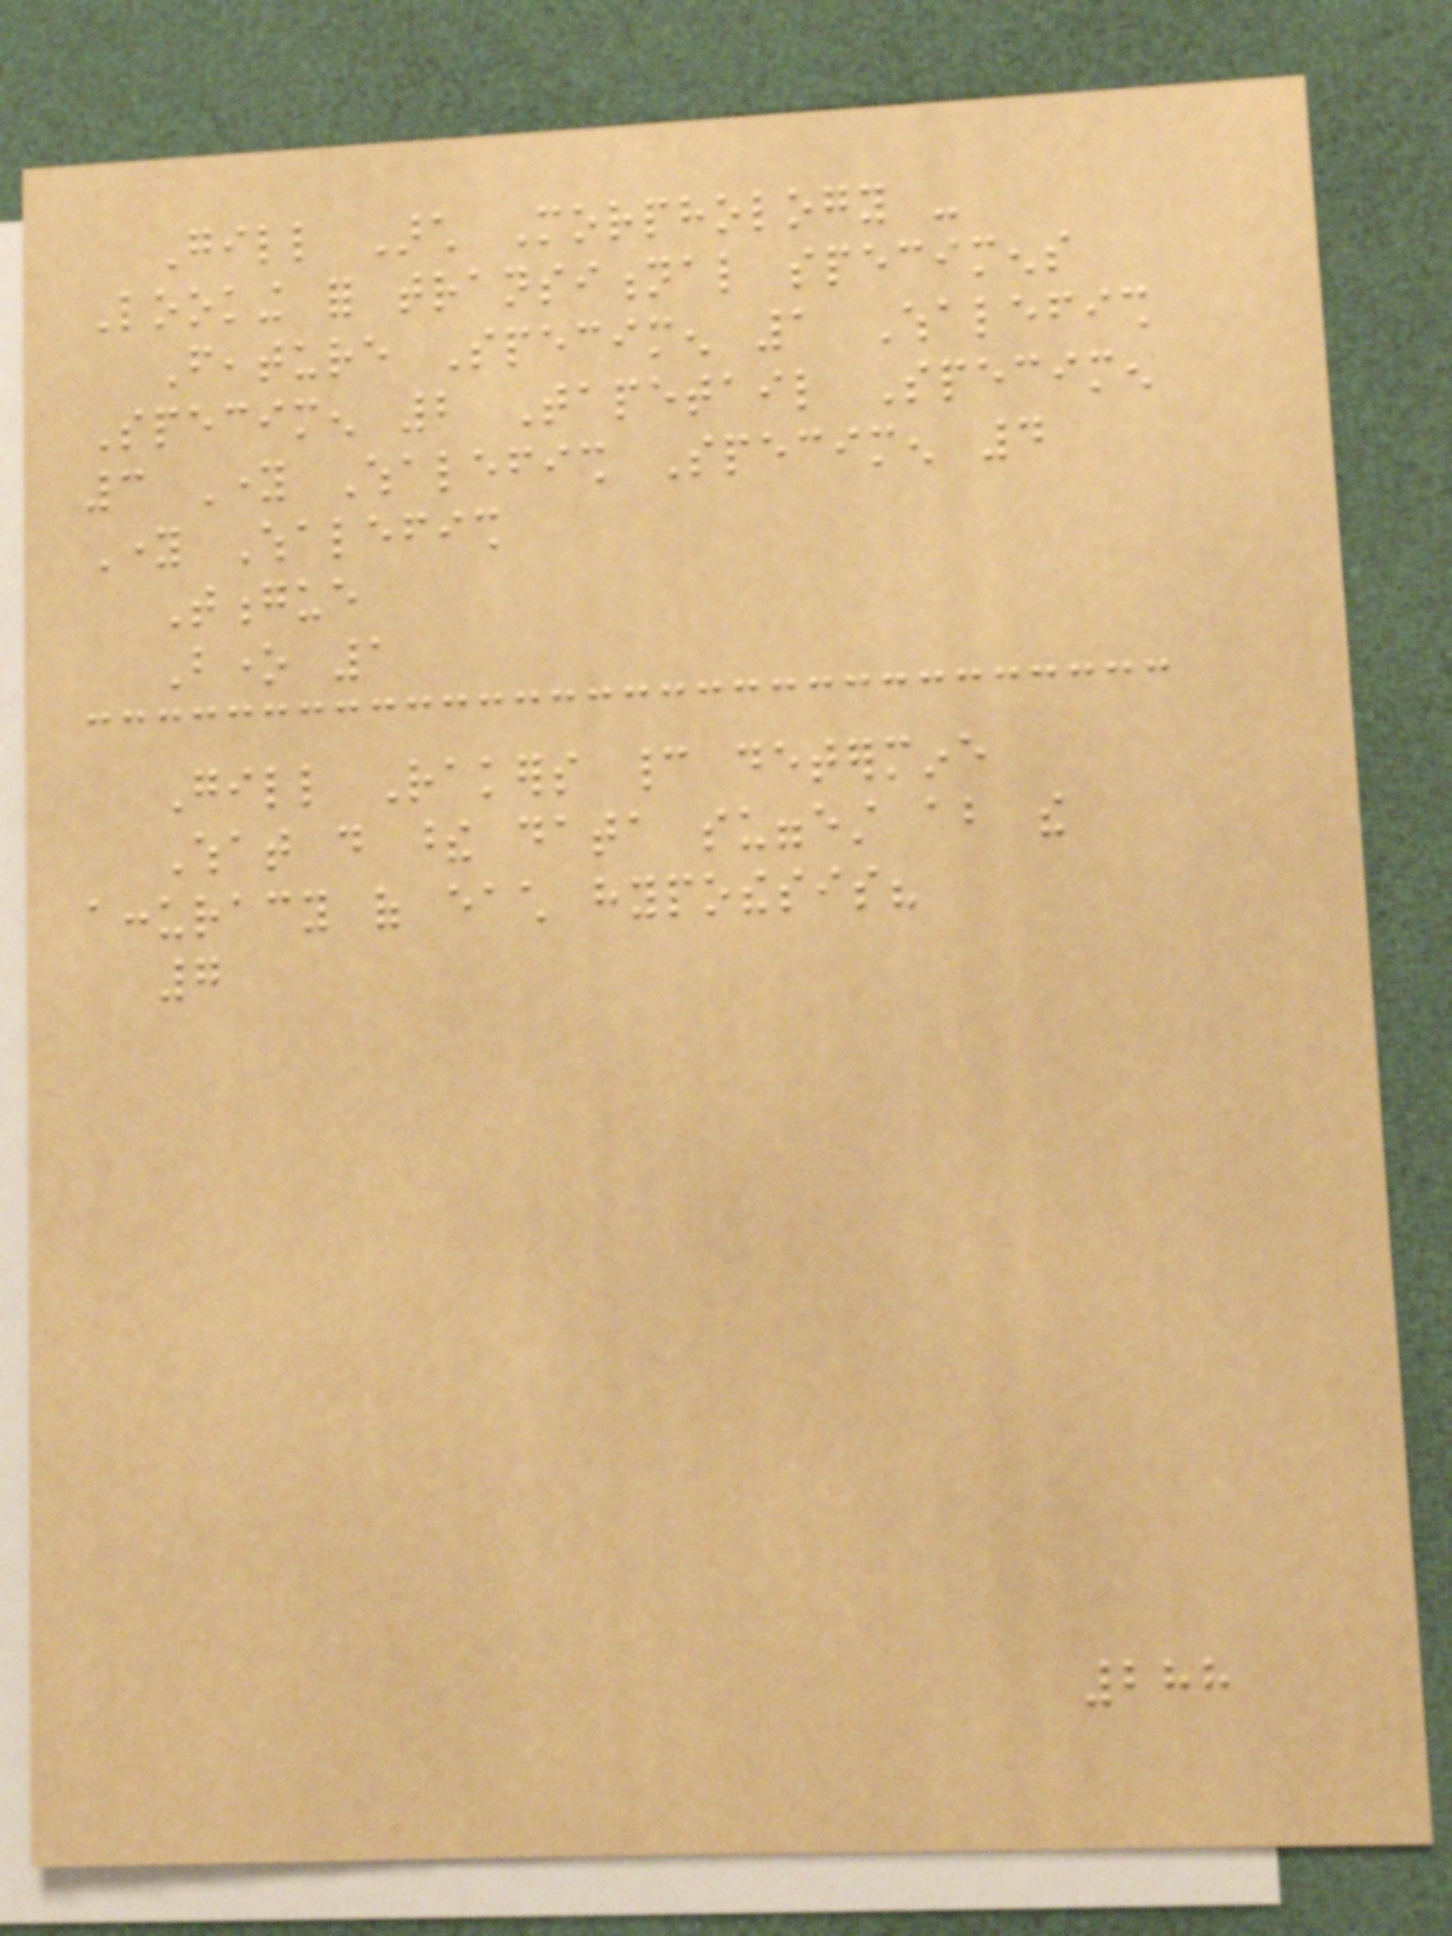Gill Arch Morphology -
Looking for transitional specimens
Feature Specimen 1 Whalefish
Specimen 2 Tapetail Specimen
3 Young Whalefish Specimen 4
Young Whalefish
Tongue
Bone 1
Gill Rakers cannot determine
What do these data suggest about the
accuracy of each hypothesis?
7
288
